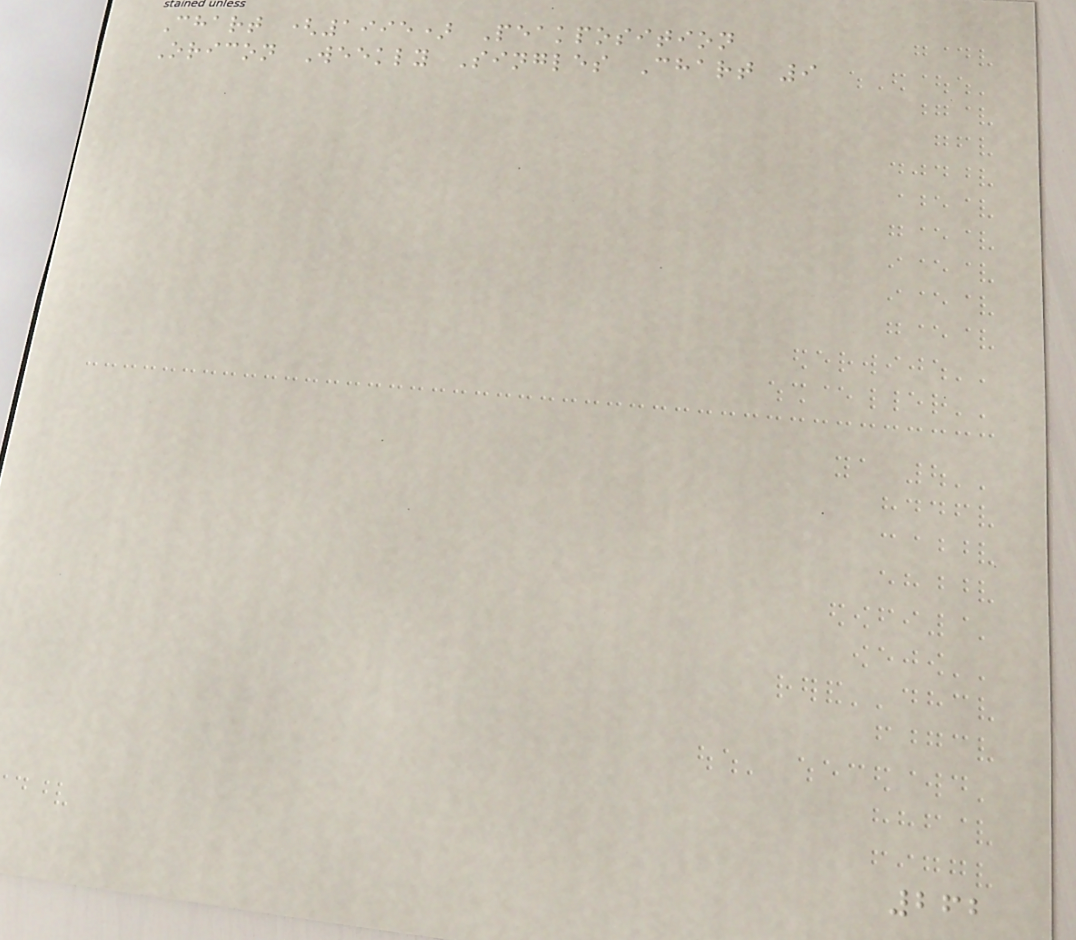Chart (1995) Peakposition
Oricon Weekly Singles Chart 9
262
